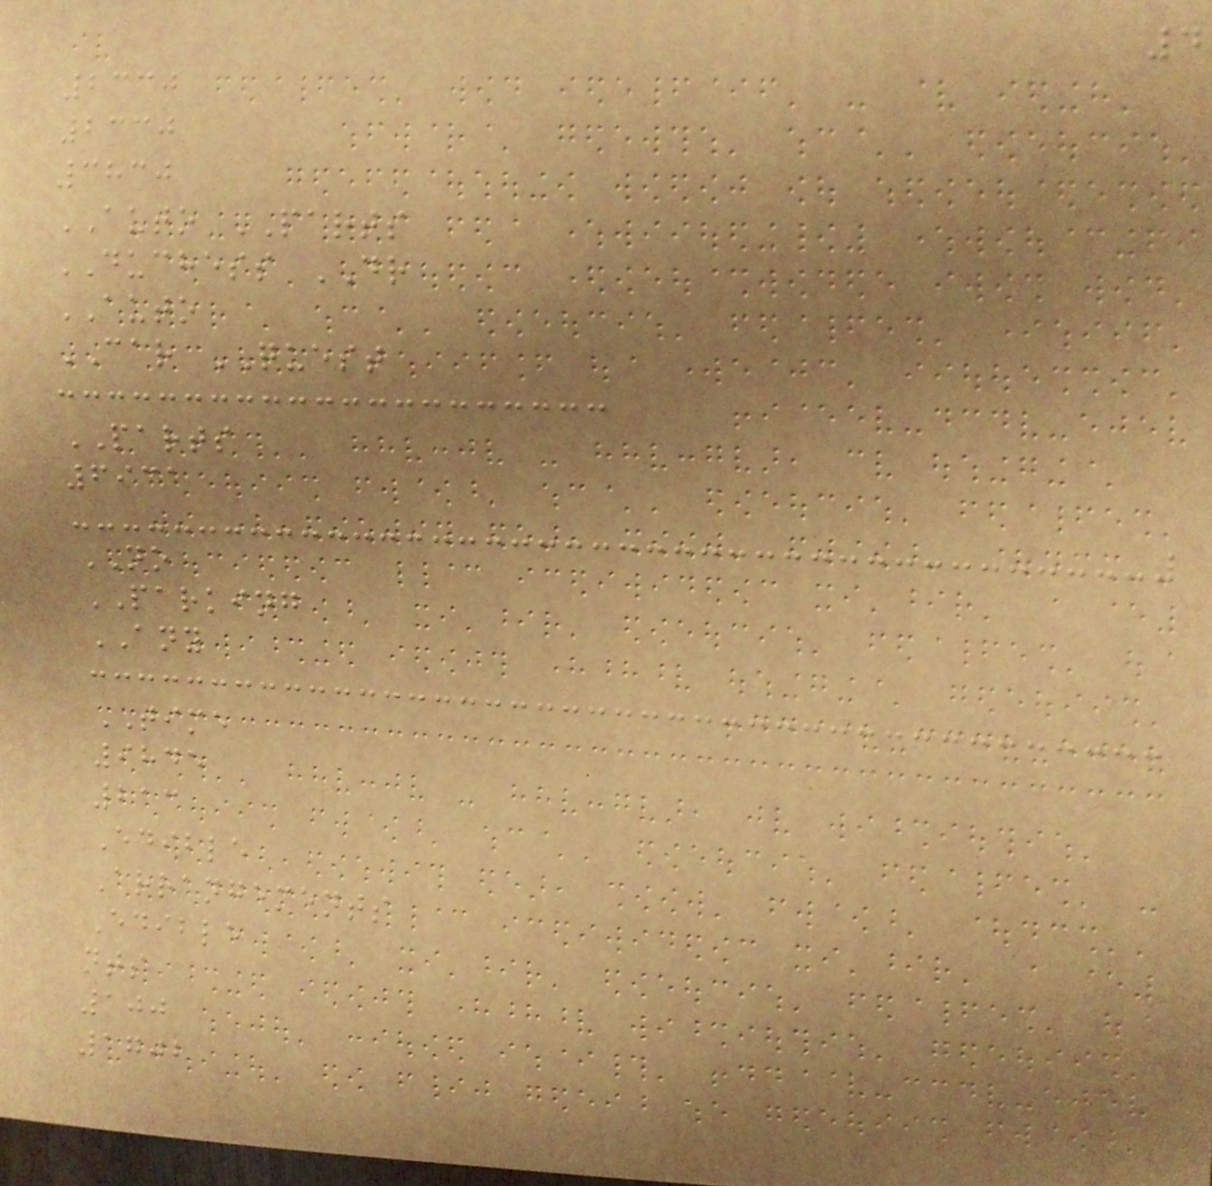4
2330
2330
3830
AUTO PARTS
DUCHESS DR
AUTO
CAR QUEST
PARTS
6931
NO
PARKING
ANY
TIME
9845
213
Edible
Arrangements
Edible
nts
100
1702
